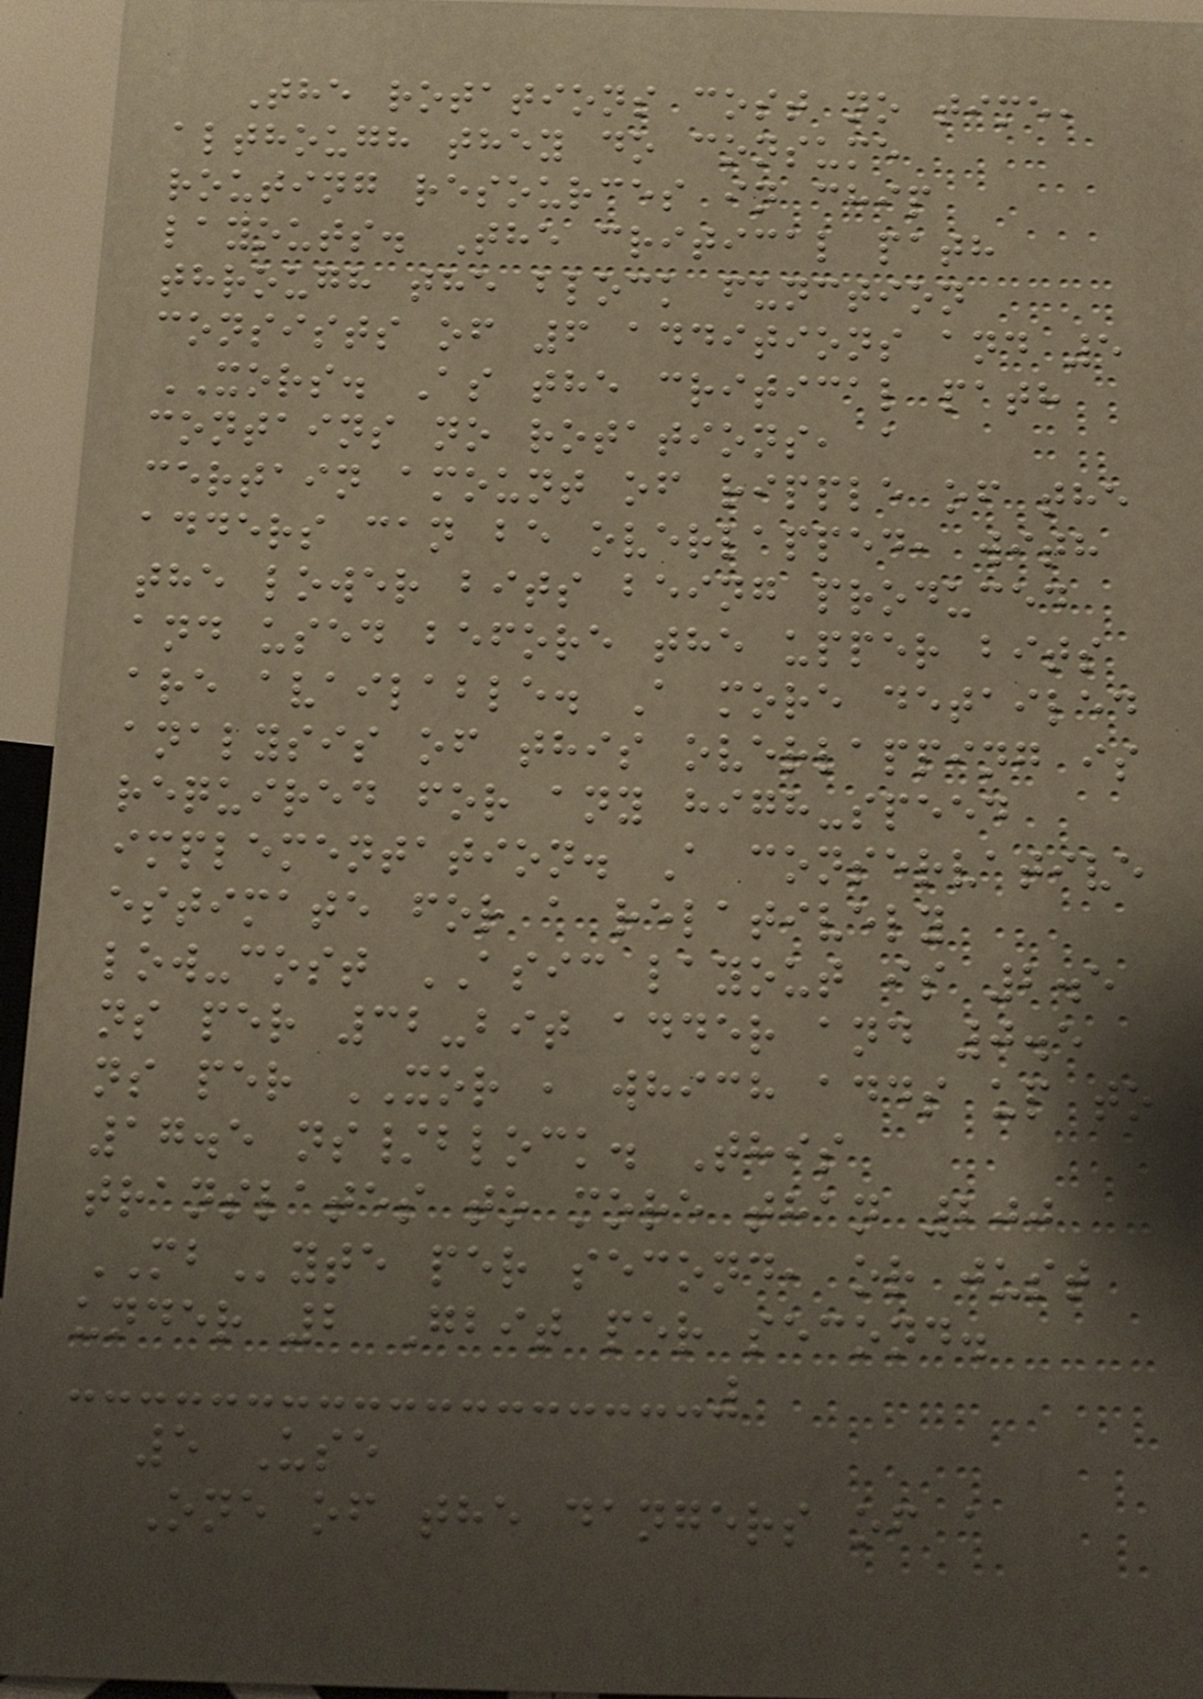The rotations cost no time,
although they do consume
routing resources in chip
layouts. The critical path
through the block function
consists of 6 additions and 5
XORS. As the critical path
contains no rotations, a
certain amount of ripple of the
adders can be overlapped, with
the lower bits being produced
and used before the upper bits
are available. A more detailed
analysis of this overlapping is
required for any high-speed
implementation. A conservative
estimate for a relatively
low-cost ASIC layout is 2.5
ns per 32-bit adder and 0.5
ns per XOR , which adds up to
17.5 ns/block. This
translates to more than 200
MByte per second, or just
under 2 Gbit per second.
5 Use
One of the dangers of a
